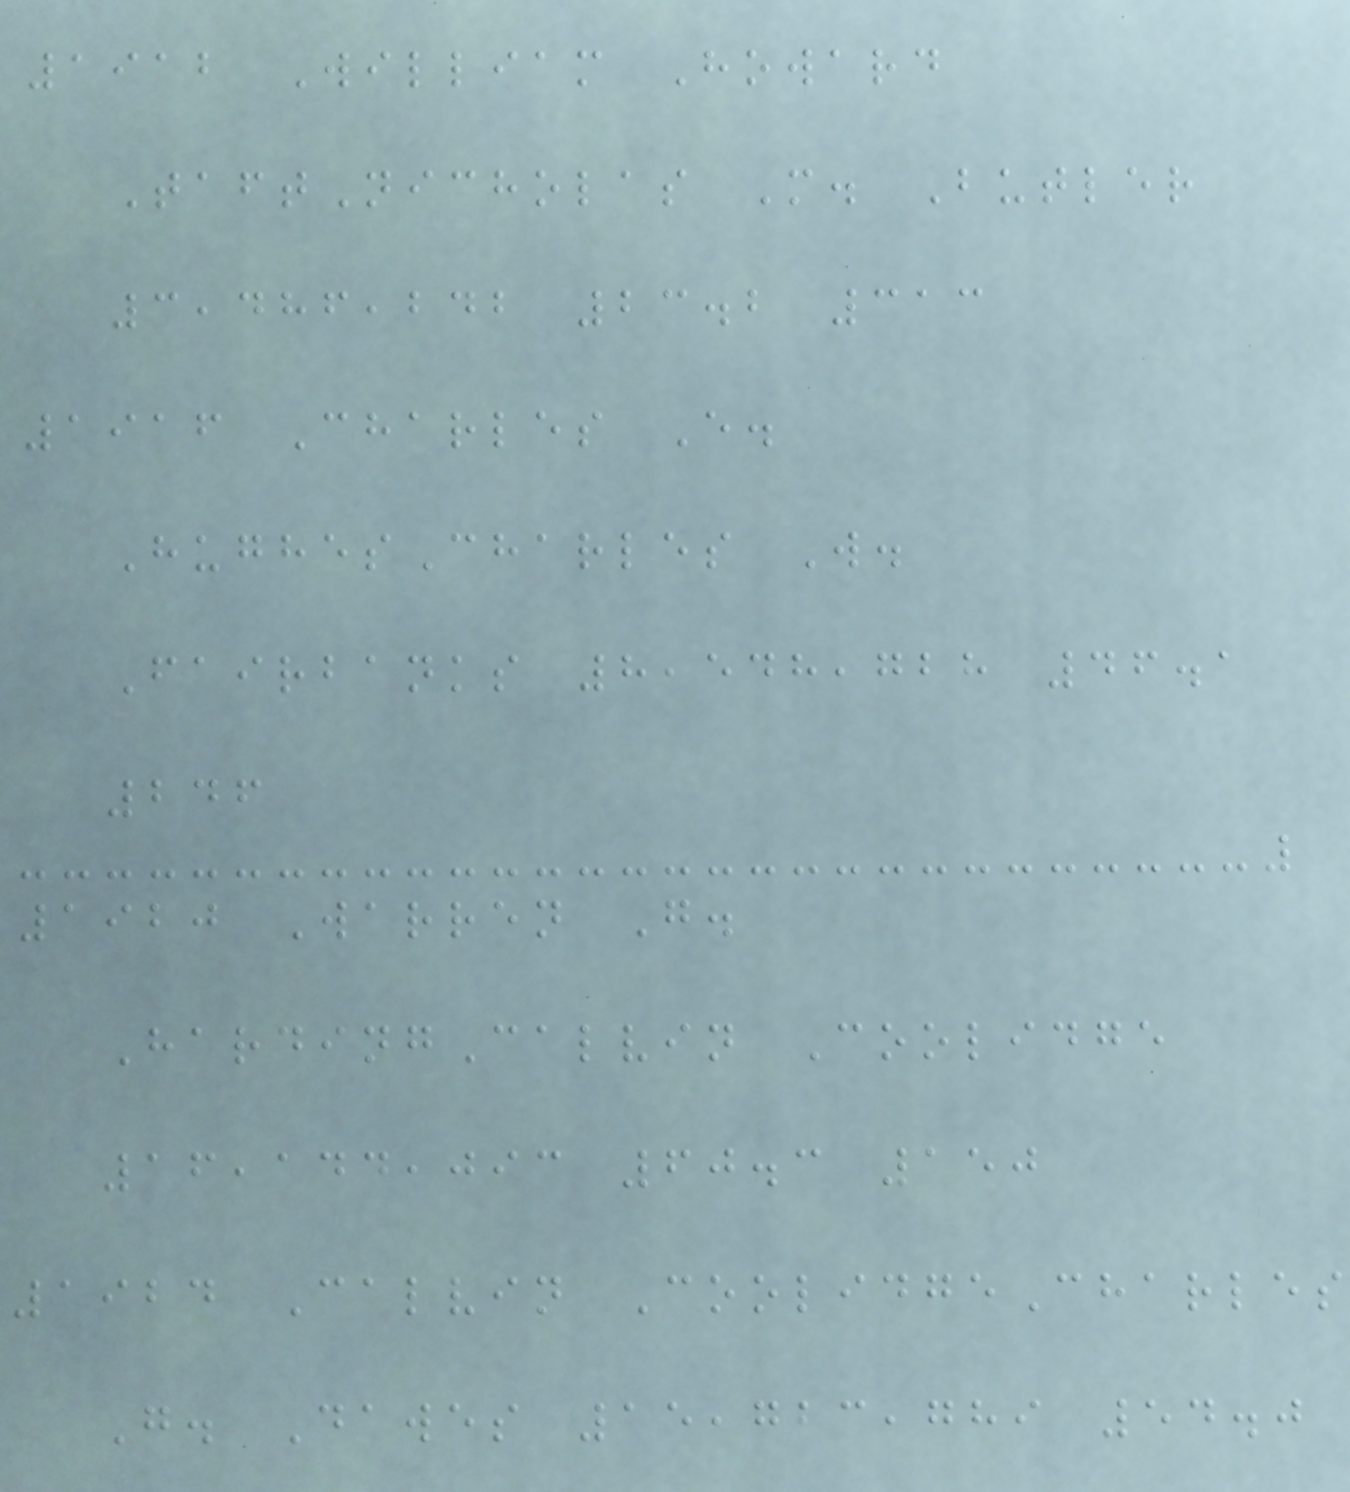1912 William Howard
TaftNicholas M. Butler
3,486,242 23.2 313
1916 Charles E.
HughesCharles W.
Fairbanks 8,548,728 46.1
246
1920 Warren G.
HardingCalvin Coolidge
16,144,093 60.3 150
1924 Calvin CoolidgeCharles
G. Dawes 15,723,789 54.0
